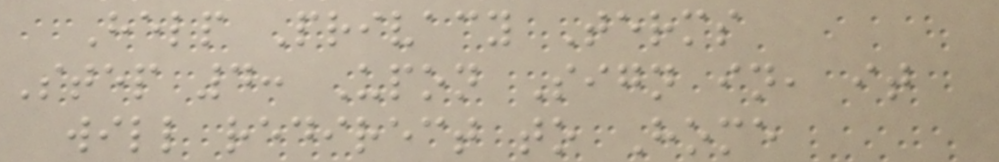Help Privacy Terms
Step 4: Upon Sign in, it
will redirect to Home
